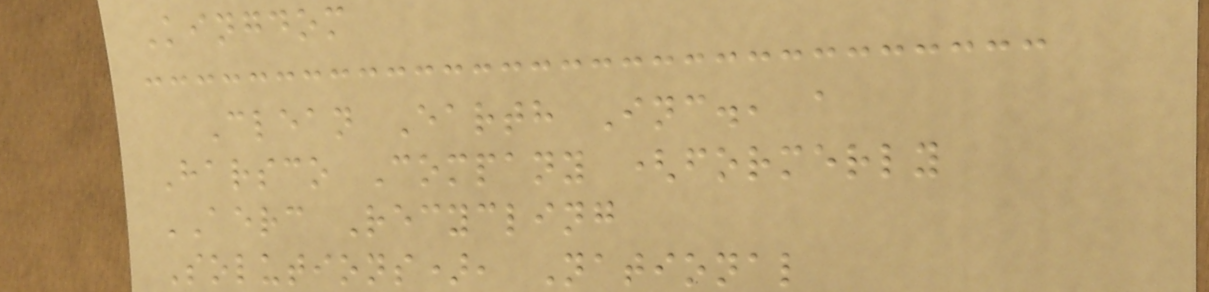Kingdom
Clean Earth Inc., a
Harsco Company (formerly
AERC Recycling
Solutions), National
